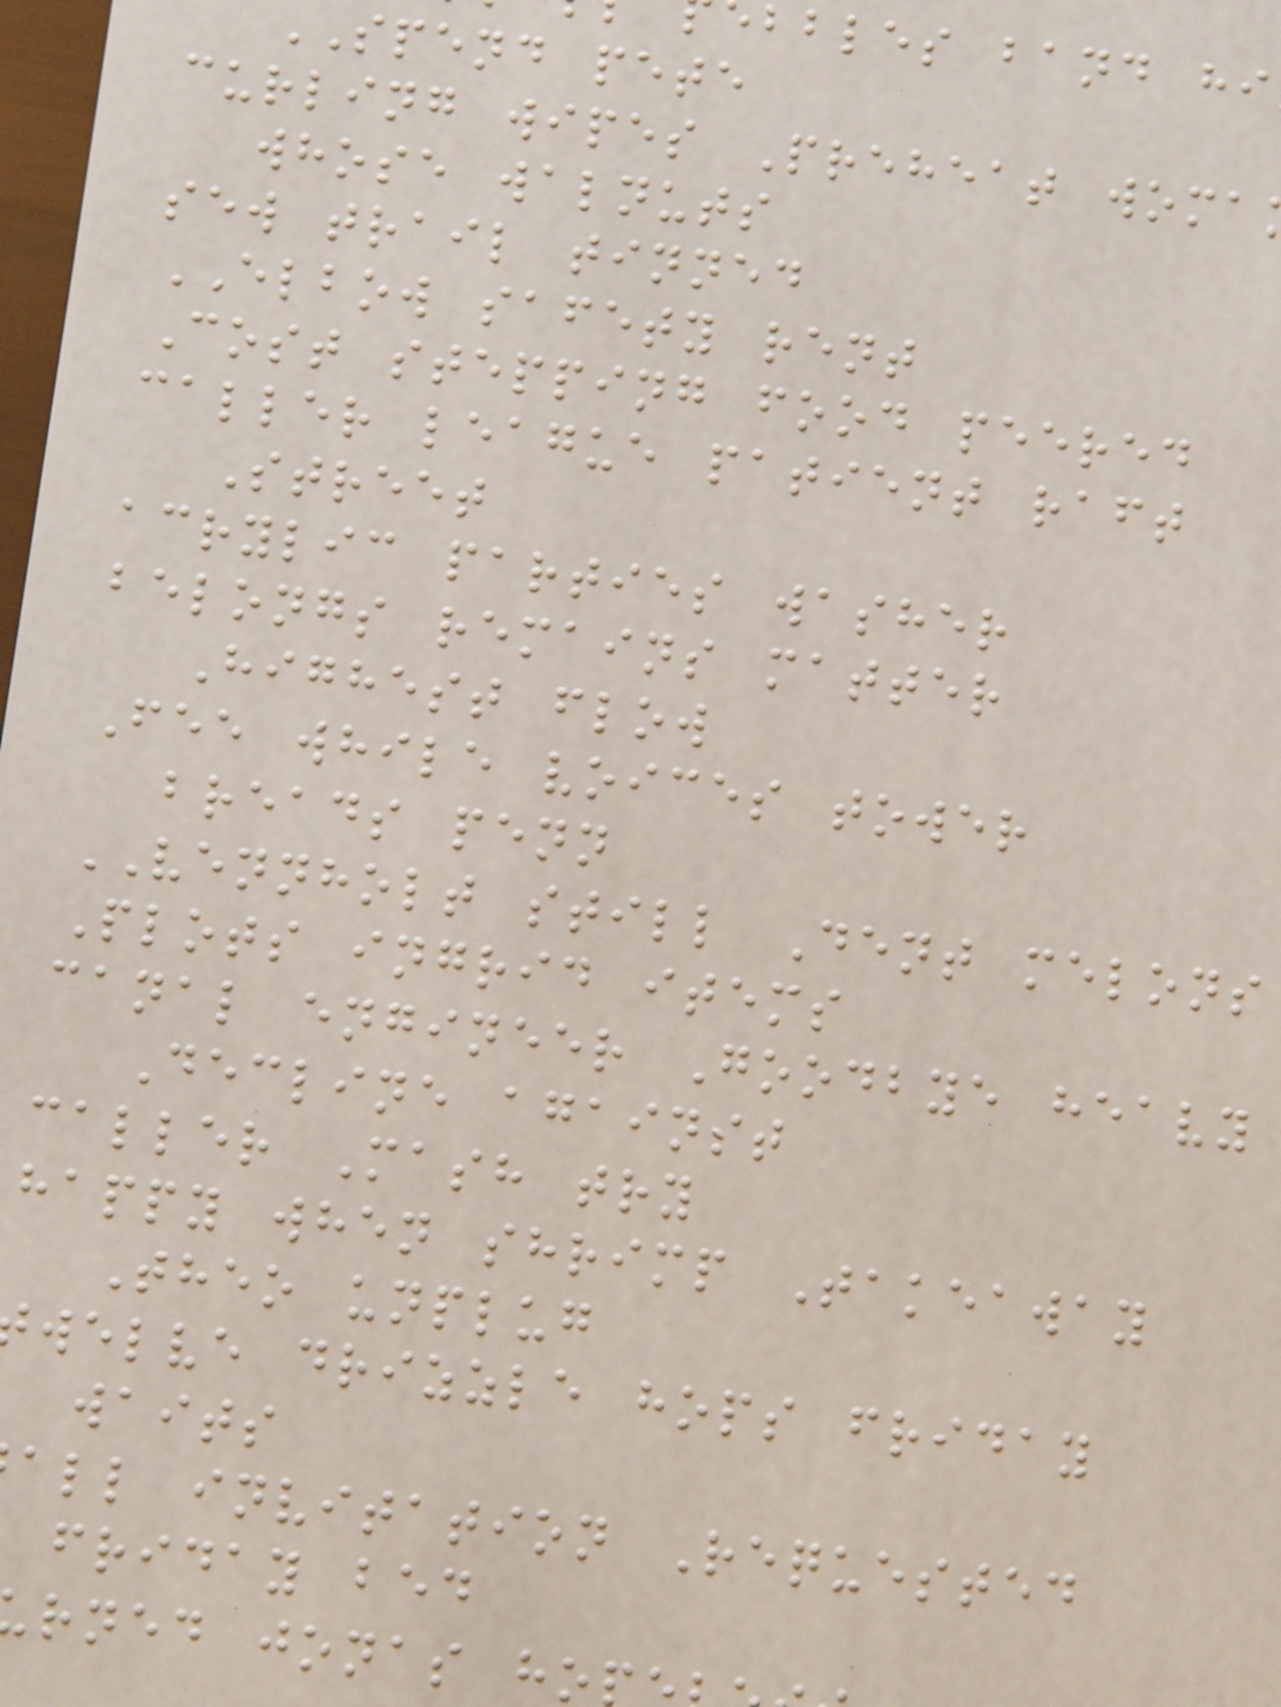bbles band hi
SPEND pete
curling wipes Preheat woma
whose walnuts
sew trail tinned
ELBOW safety rent
Cost stepping food peered
caller league patient raft
Street
acrylic parties washer
belongs remains matter
Highest flow
Fee while voices tower
breads penn
VENNHOLT still Dent melons
Plots ingrid items
canal engineer Goodbye heavy
Decline against
caller Mash try
happy when shrimp Takeaway
Theo unplug
welve drizzle hops friday
waits
all invitation Requested
friday bed
rned jonas ho
